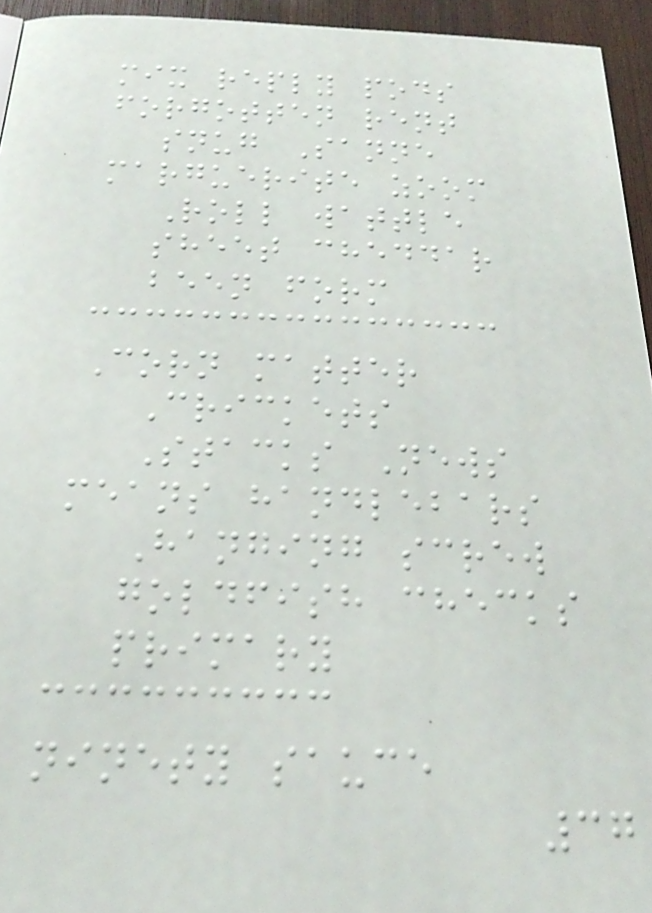mix reply pods
forgotten rent
snug Sanne
marguerite zoom
Roll wattle
sheet cheddar
been form
Corn matter
Crickets
Stacks News
means handlebars
Hanging screw
goldfish checks
primary
ninety sauce
37
